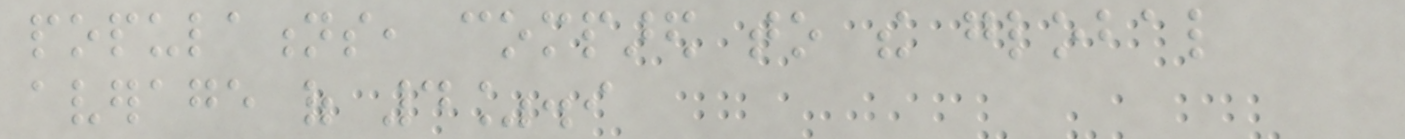populations, compared to the global
average of 4%.i
